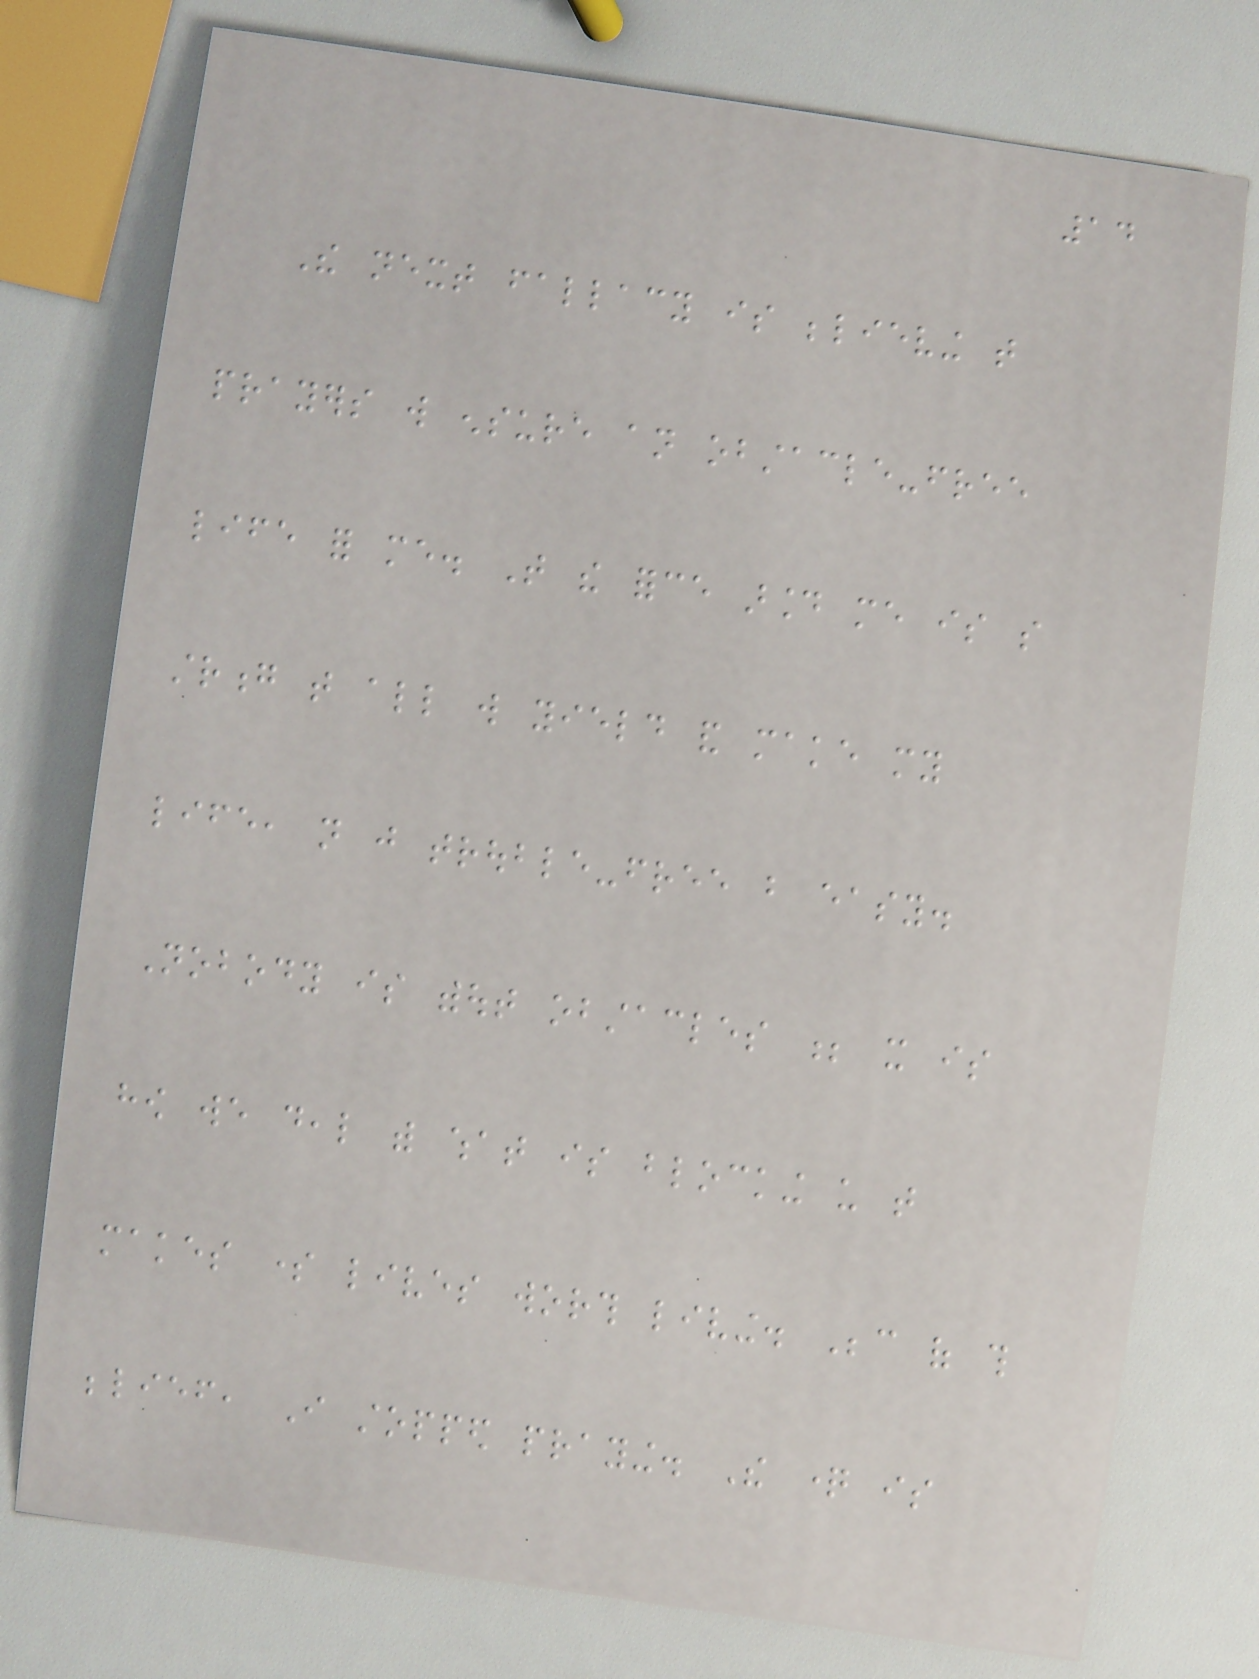14
The next fallacy is believing that
prayers will ensure an obstacle-free
life for me. That the force around me is so
strong that all will yield and make my
life, not just trouble-free but easy.
Nobody is without obstacles ; it is
how we deal with what is blocking us that
makes some lives worth living. Because of this
belief, I stopped praying. The question is
